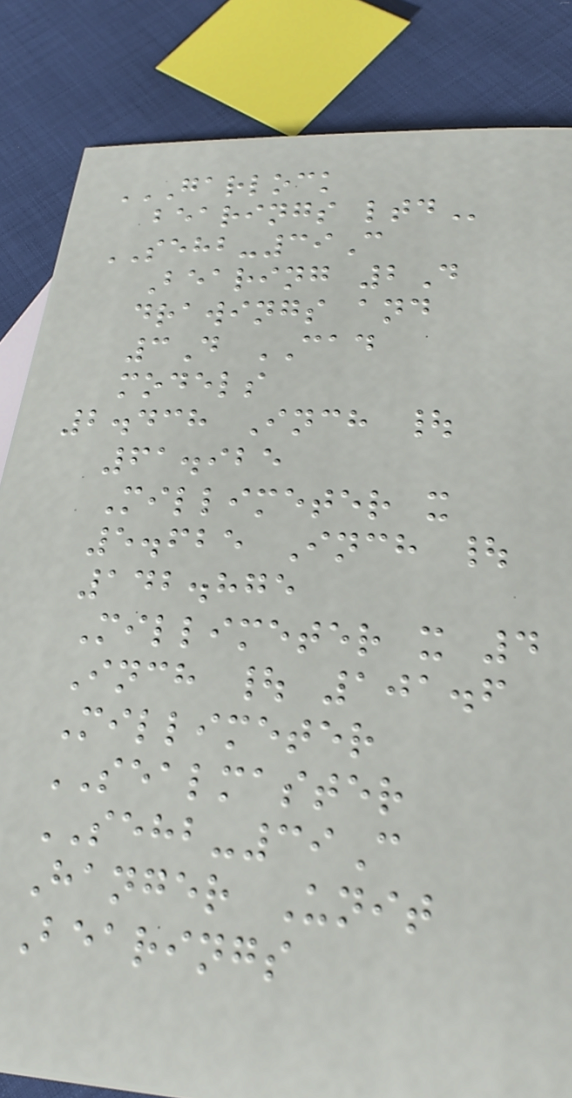GARLOCK
BEARINGS LTD
SEHB-39C
Bearing 2D
drawings and
3D CAD
models
2.438 Inch |
61.925
Millimeter x
5.625 Inch |
142.875
Millimeter x 4
Inch | 101.6
Millimeter
SEALMASTER
SEHB-39C
Hanger Unit
Bearings
